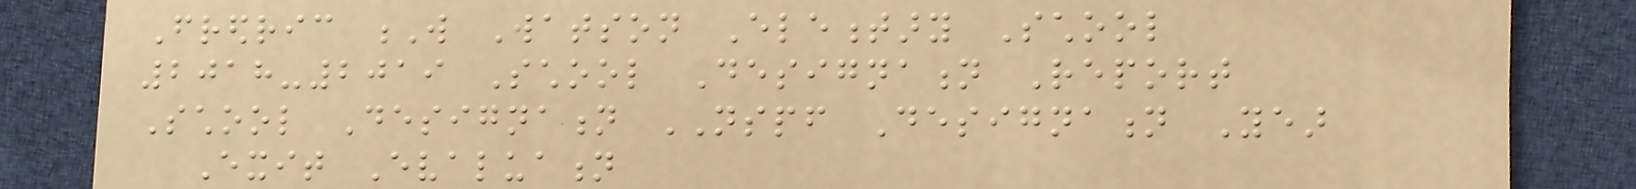Fredric W Watson Elementary School
2018-2019 School Designation Report
School Designation NSPF Designation Year
Exit Evaluation
